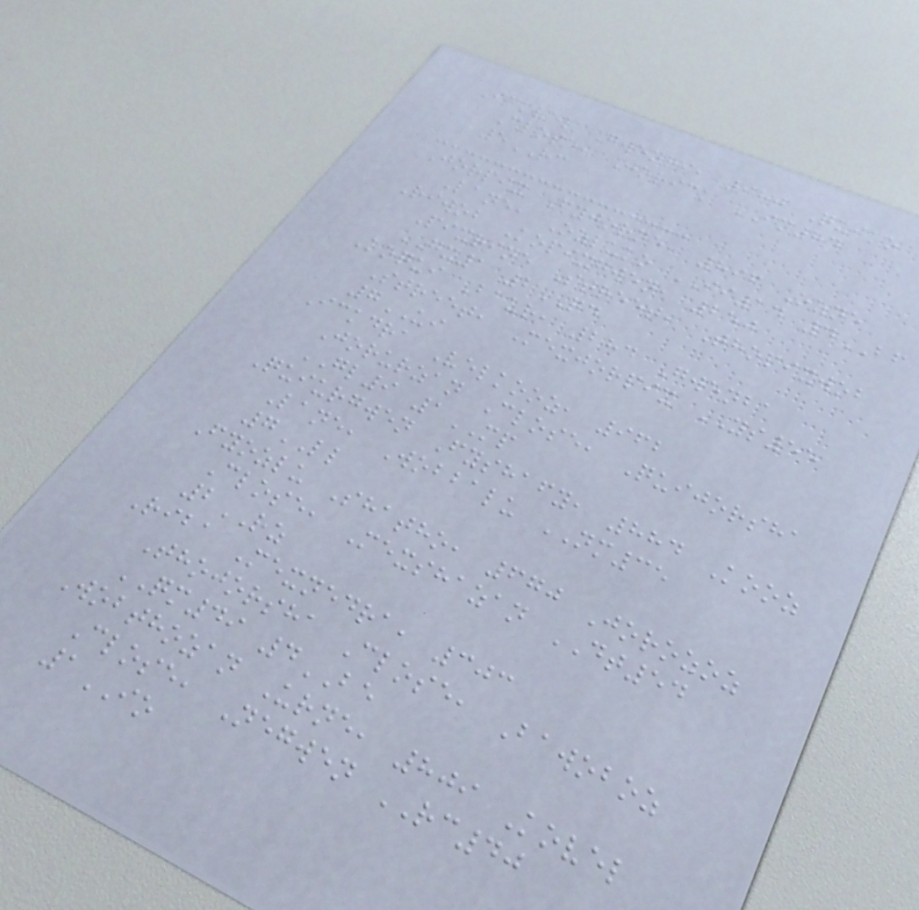Ickvel Gwenri, 980 Quiko
Close, Jorick IM84
5RC
Jorpix Fyjorne, 896 Ozne
Lane, Ozluko II14 4BF
Riwob Kopixgwen, 250
Pixrine Street, Thopixwob
GX1 2QD
Koqui Baur, 284 Gwenba
Street, Mexjorpix YS55
7UI
Ickdra Velkooz, 962
Jorurzan Close, Quijorsha
GL9 1MP
Quiurgwen Fyshafy, 884 Kooz
Lane, Wobbalu NM35
7LL
Fyozlu Shatho, 670 Jorozoz
Close, Mexshazan DT54
2RZ
Riba Mexnedra, 303
Thojorsha Close, Bawoboz
QM49 4BE
Wobthozan Urne, 809 Kovel
Close, Negwen RC40
1IO
